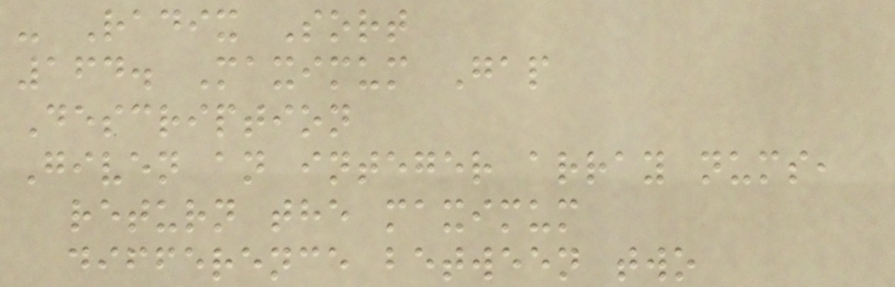- Radix Sort
164. Maximum Gap
Description
Given an integer array nums,
return the maximum
difference between two
